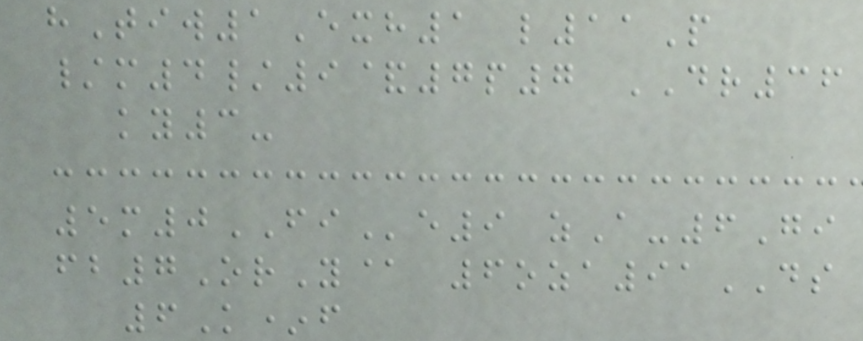hTiw1Exh1 l11P
/m4/9&7p7 DR36
ky3-
5m0FIe9 zA-6Gi
fb7OrY@ 6oza91DS
6K*f
